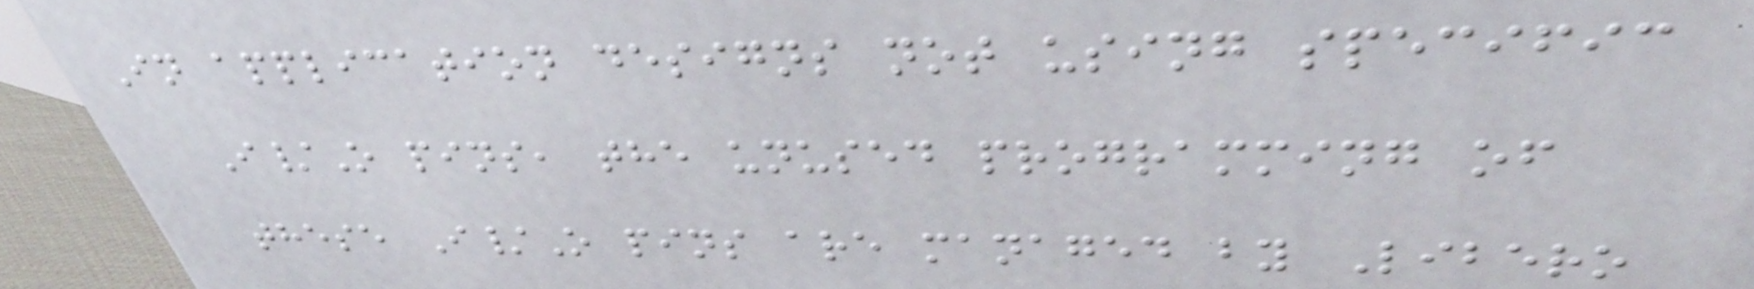In application designs not using specific
I/O pins, the unused programming of
these I/O pins are managed by Libero
